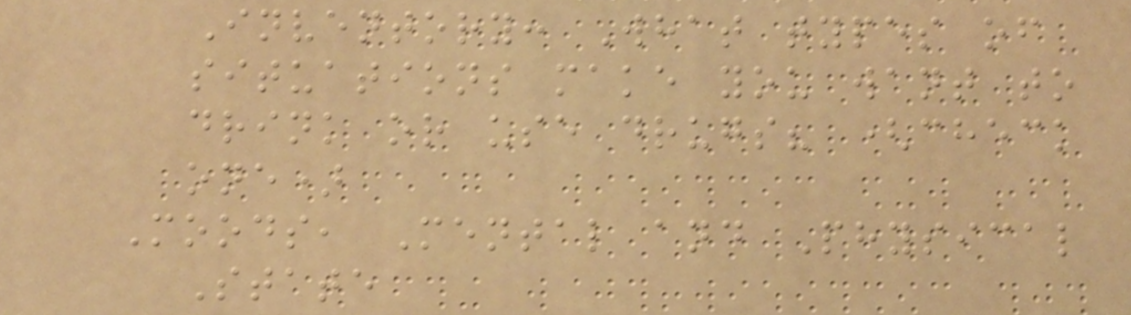Inventory: What types of
situations make you want to
drink or use drugs? (check
one)
Moods, Mental and Physical
State
